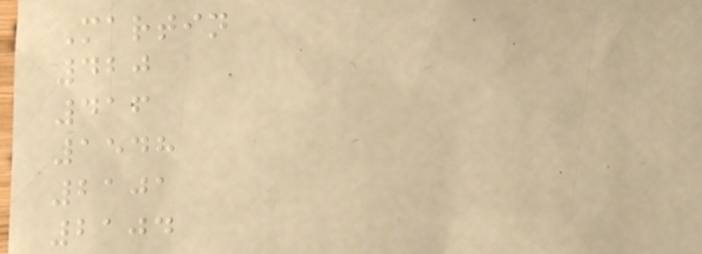Martin
420
416
1548
2101
2104
